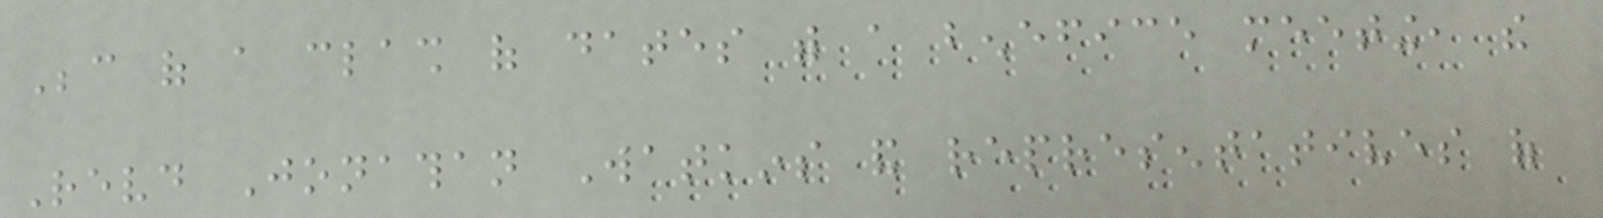Because of a clash of dates with a benefice meeting, the
Revd Jonathan Watkins and representatives of
